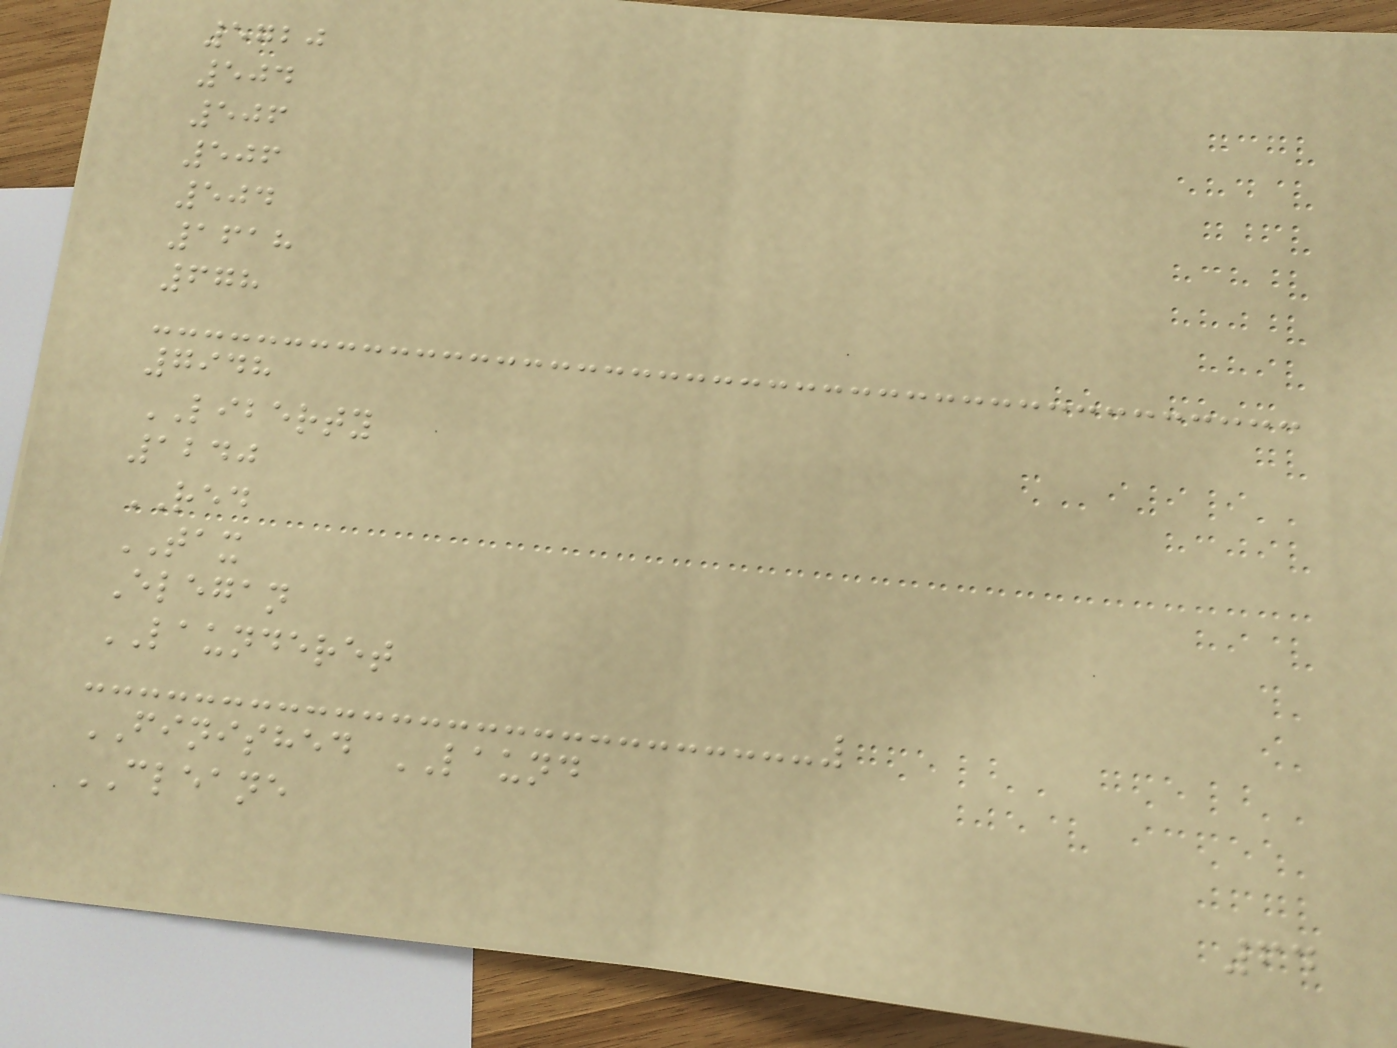5720
504
506
506
504
1618
678
7948
LIBERTY
1240
RED
TAX
Elegan
LAUNDERET
FINISHED LAUND
CLEANE
64
